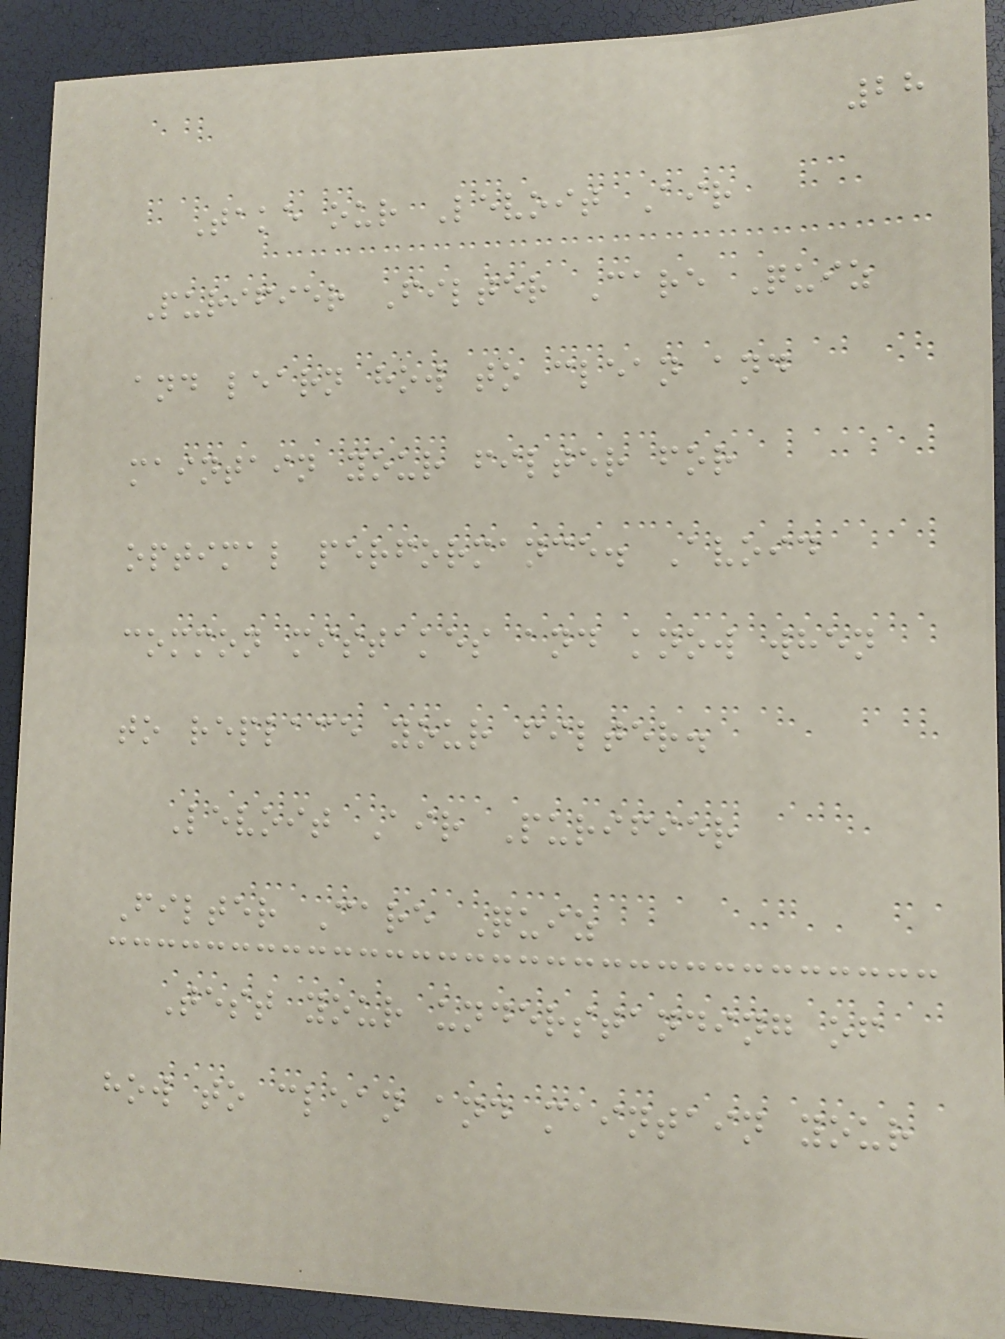28
Take our Levoit Air
Purifier Filter Care Quiz
and learn how to clean and
maintain your filter for
optimal performance. Avoid
common mistakes and know when
to replace your filter.
Levoit Air Purifier
Filter Care Quiz
Test your understanding of
how to clean and maintain your
